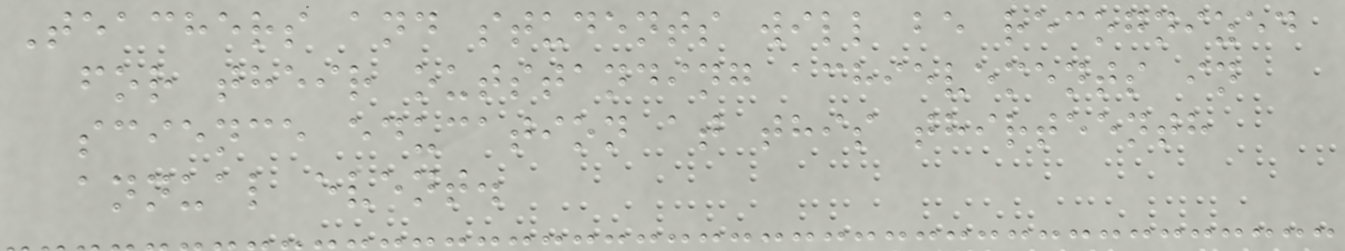Teachers and students will be recognized
for their outstanding achievements in
science education at this thirteenth
annual event.
